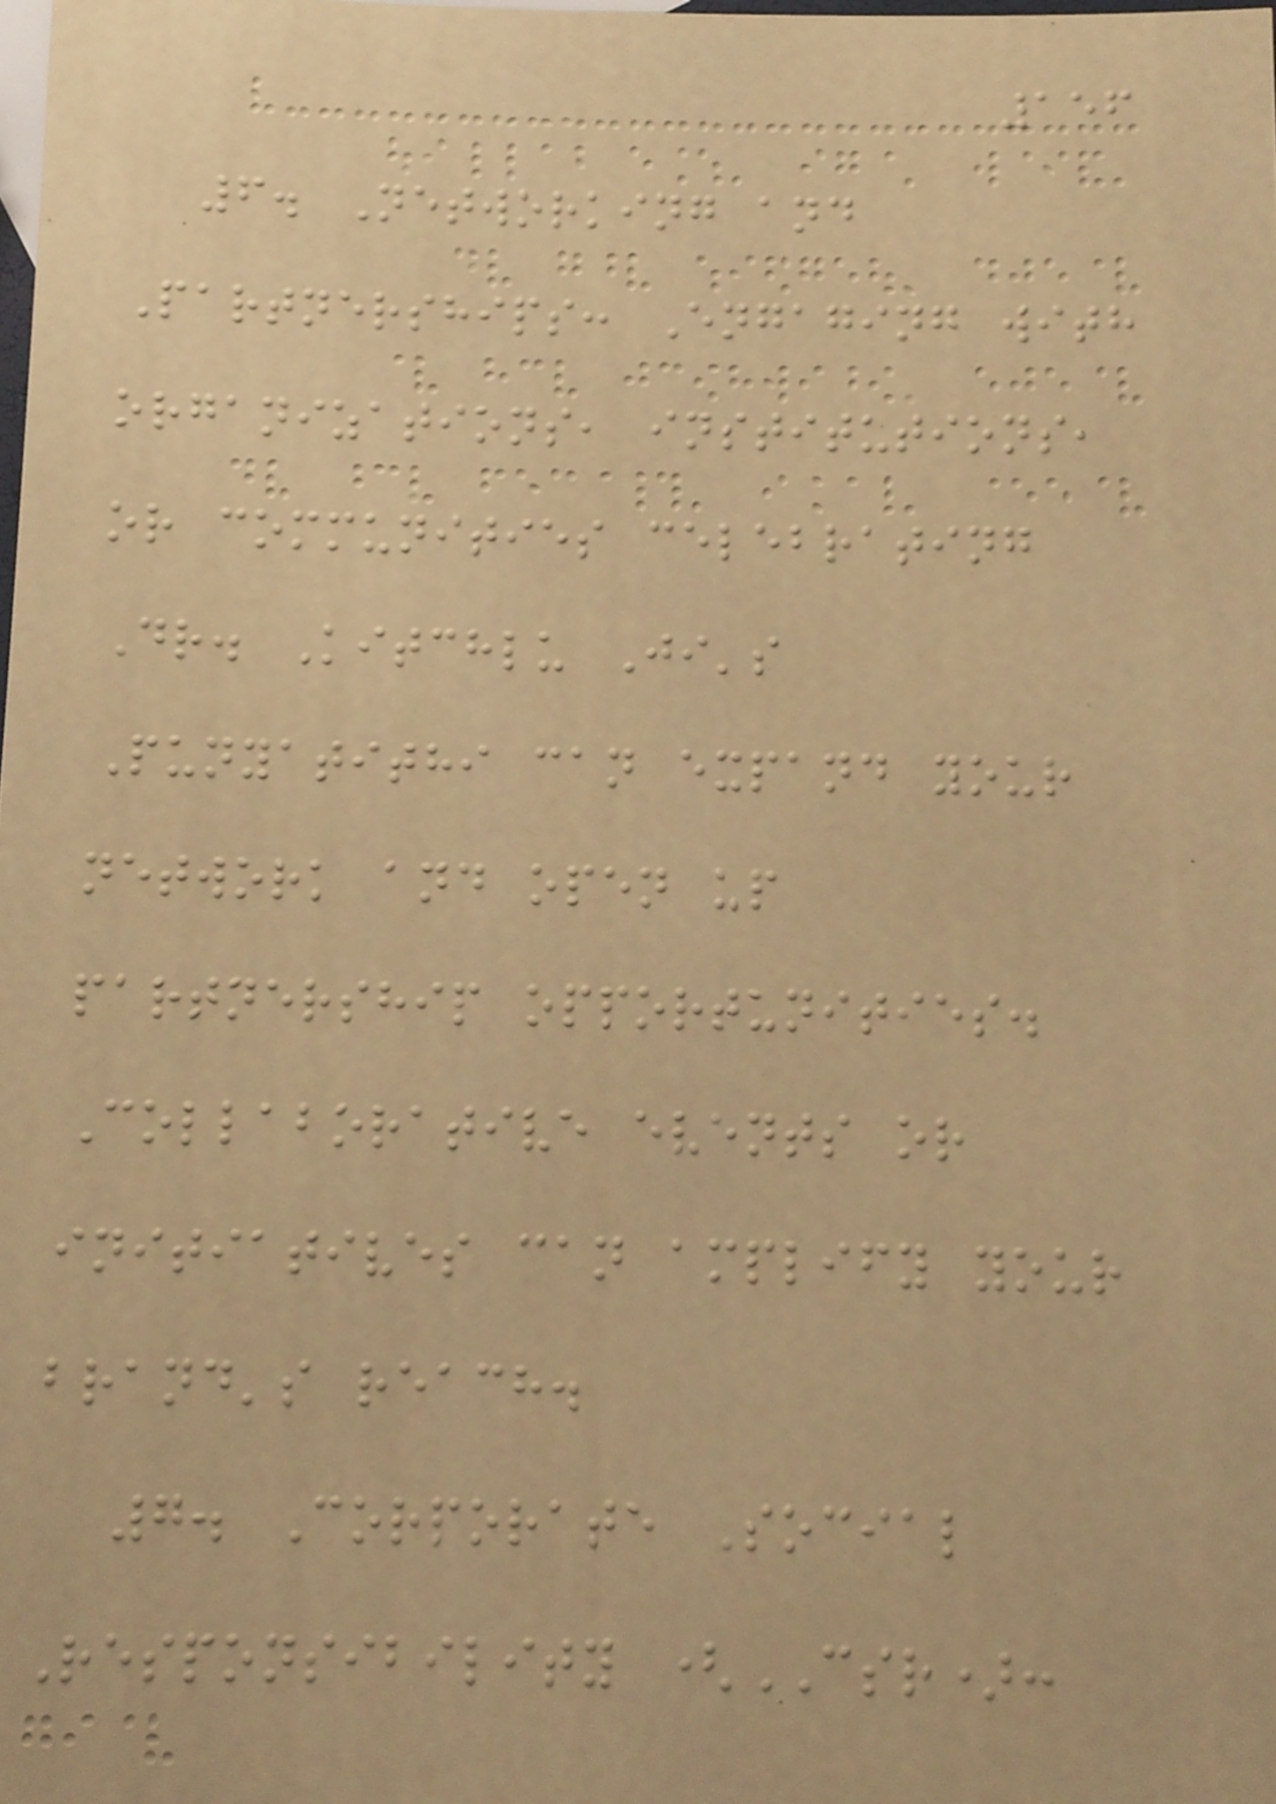156
6. Networking and
Partnerships: Engaging with
organizations, institutions,
or communities celebrating
Dr. Kitchlu Ji's
Punyatithi can expand your
network and open up
partnership opportunities.
Collaborative events or
initiatives can amplify your
brand's reach.
7. Corporate Social
Responsibility (CSR):
